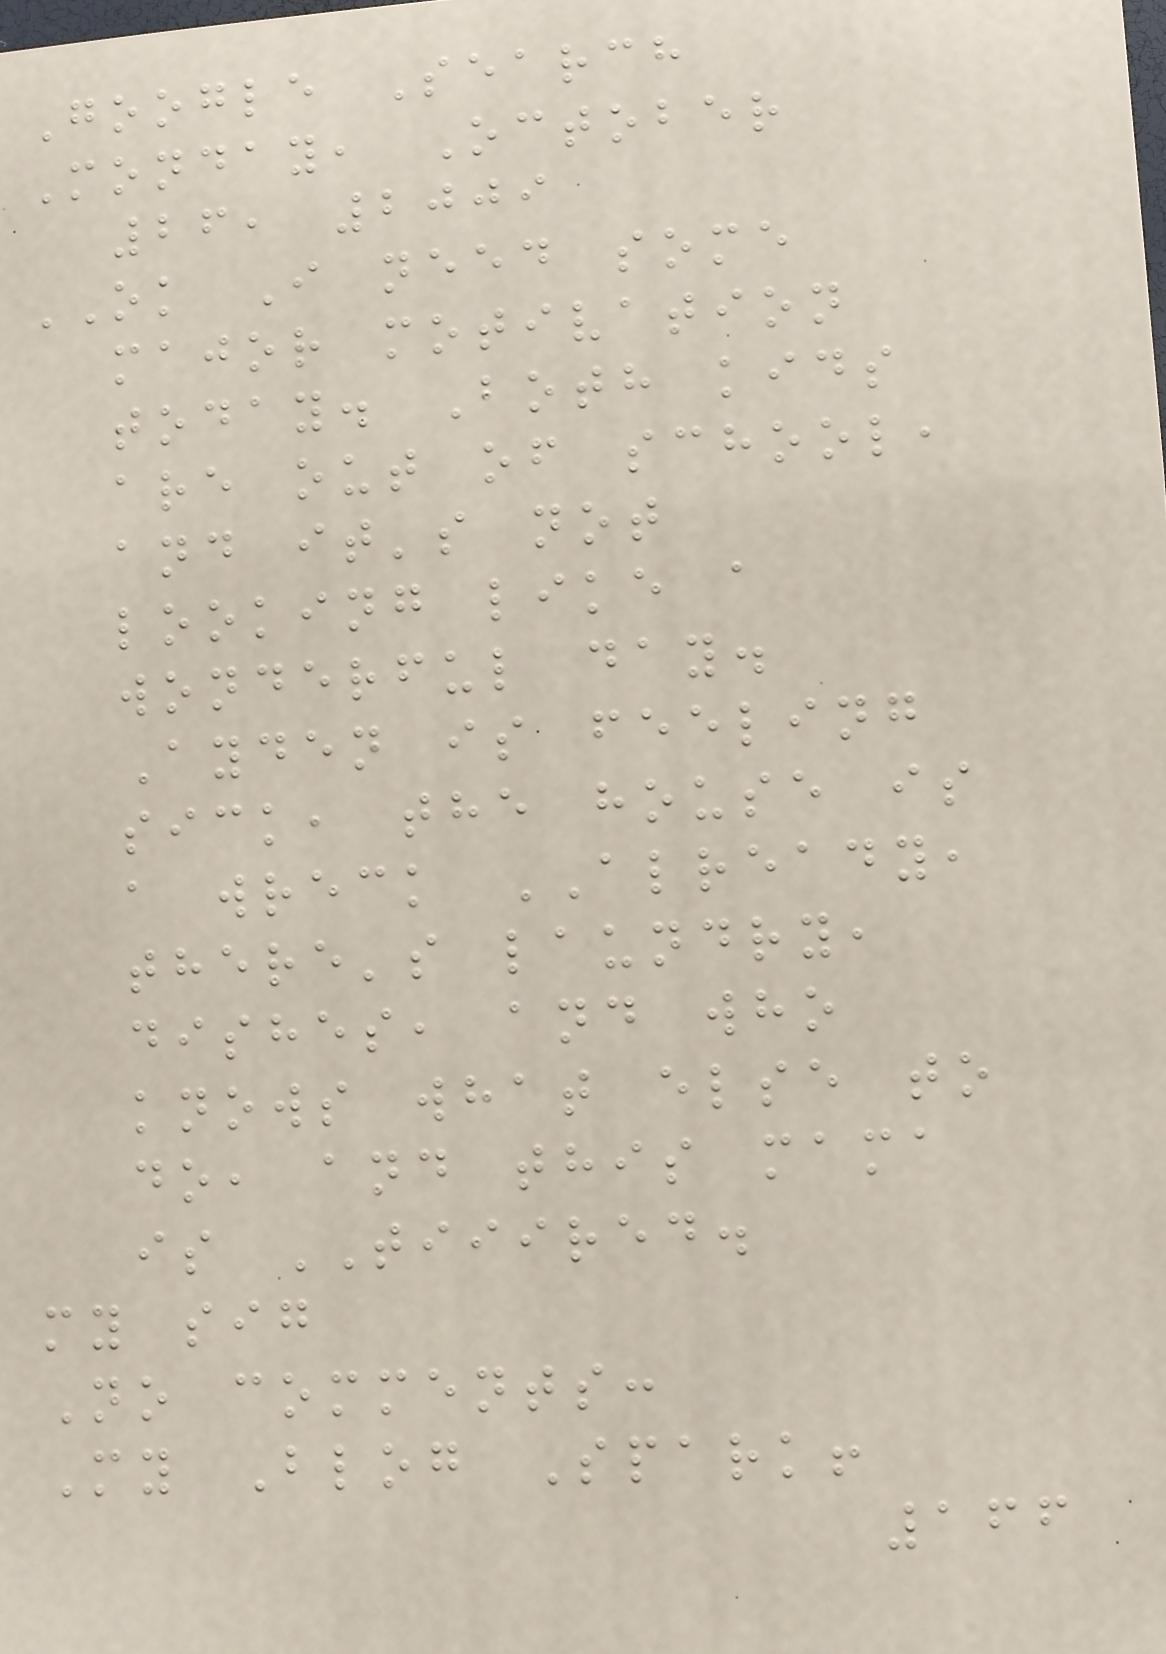Google Search
Monday, October
26, 2009
OK I need some
major motivation
today. Both kids
are out of school,
and it's not
looking like a
wonderful day.
Ayden is feeling
sick, the house is
a wreck ALREADY,
there's laundry,
dishes, and who
knows what else to
do, and this mama
is TIIIRED.
my sig
No comments:
My Blog Spark!
166
